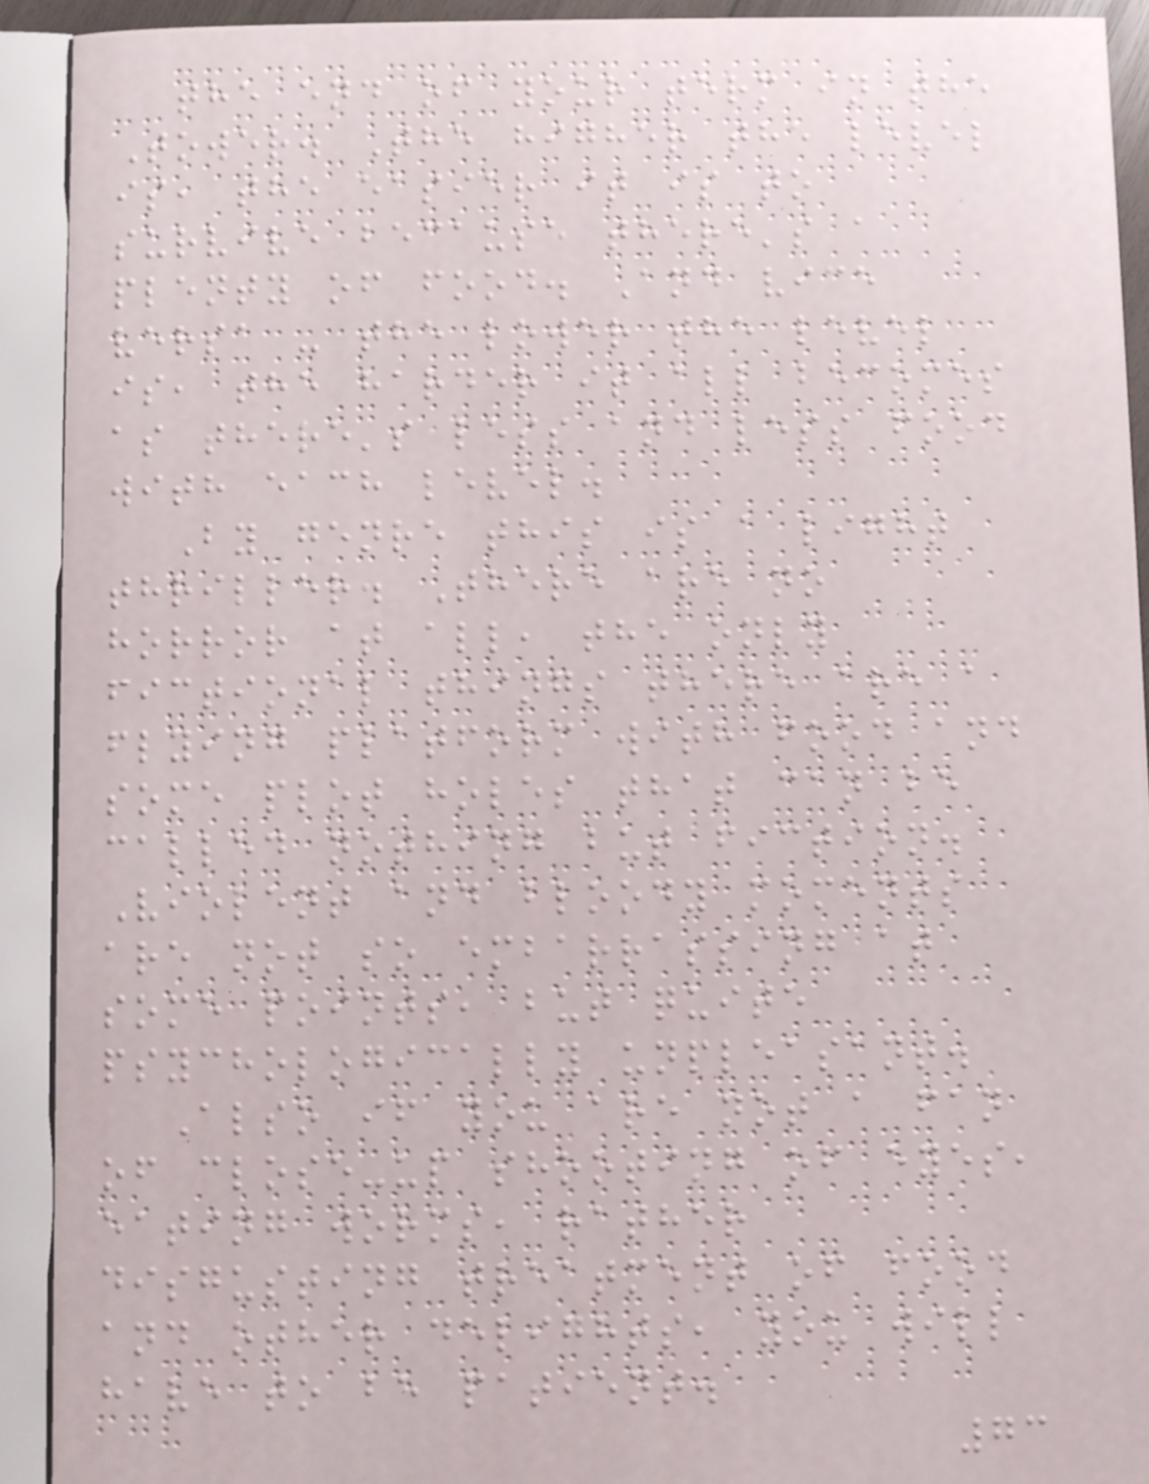the end of your term in the
Tower. The higher the level
is, the easier it is to
survive because there's a
plenty of food. And vice
versa - the lower the level
is, the harder it all becomes
as there's less and less food
with each level.
By genre this is a light
thriller. There are no
horror at all, the only
fictional things there are a
flying platform with food and
some plot holes that can be
called nothing but fiction.
Violent and bloody moments
are not so embarrassing at
some points, but quite
psychologically unpleasant.
Also if you are not a fan
of close-up shooting of eyes,
eating worms, rather
disgusting treatment of food
and other delights, you will
have to be patient.
73
